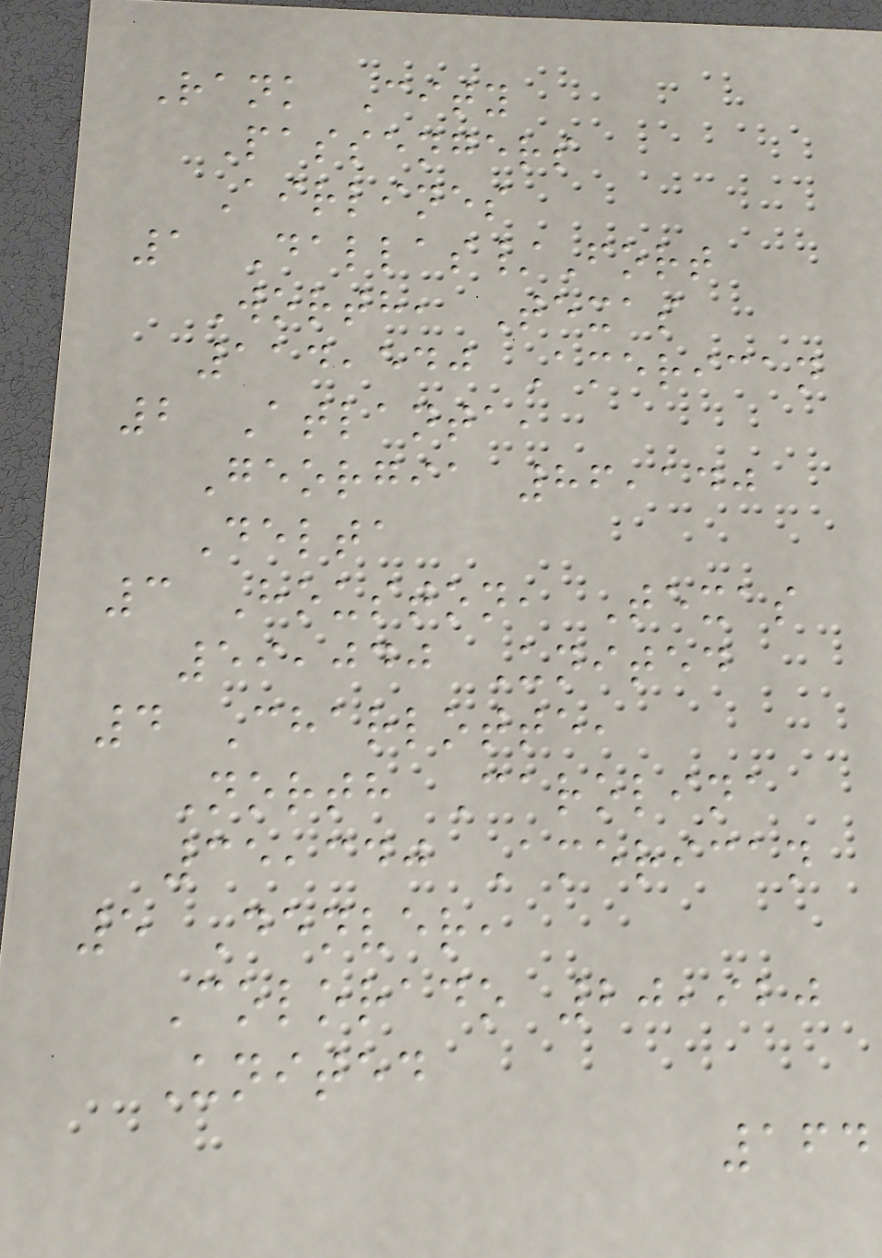Rank City
Passengers
Airlines
1 Dallas/Fort
Worth, Texas
114,540 American
2 Atlanta,
Georgia 86,140
Delta
3 Houston, Texas
59,040 United
4 Charlotte,
North Carolina
35,340 American
5 Denver,
Colorado 20,920
United
164
